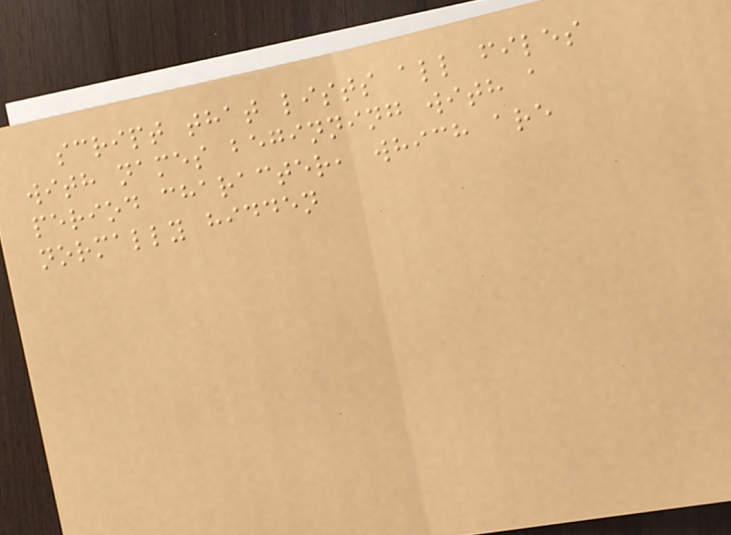script that lists all files
with names beginning with a
period character, which are
normally hidden
